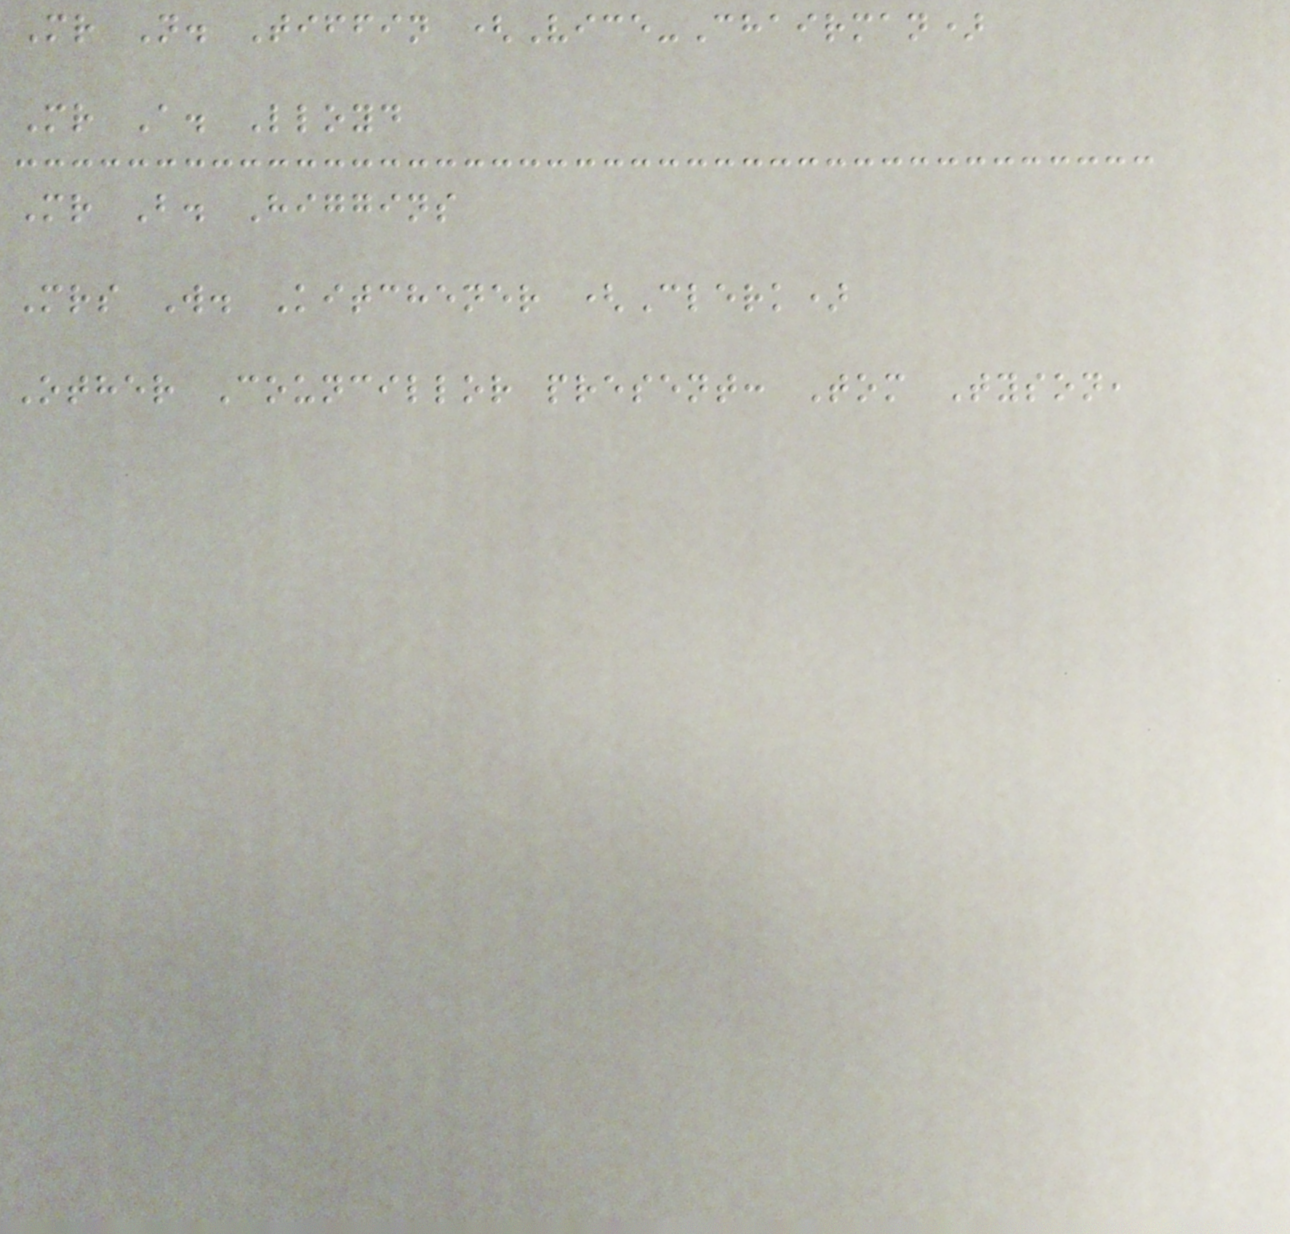Mr N. Tiffin (Vice-Chairman)
Mr A. Lloyd
Mr B. Higgins
Mrs W. Kitchener (Clerk)
Other Councillor present: Tom Tyson,
